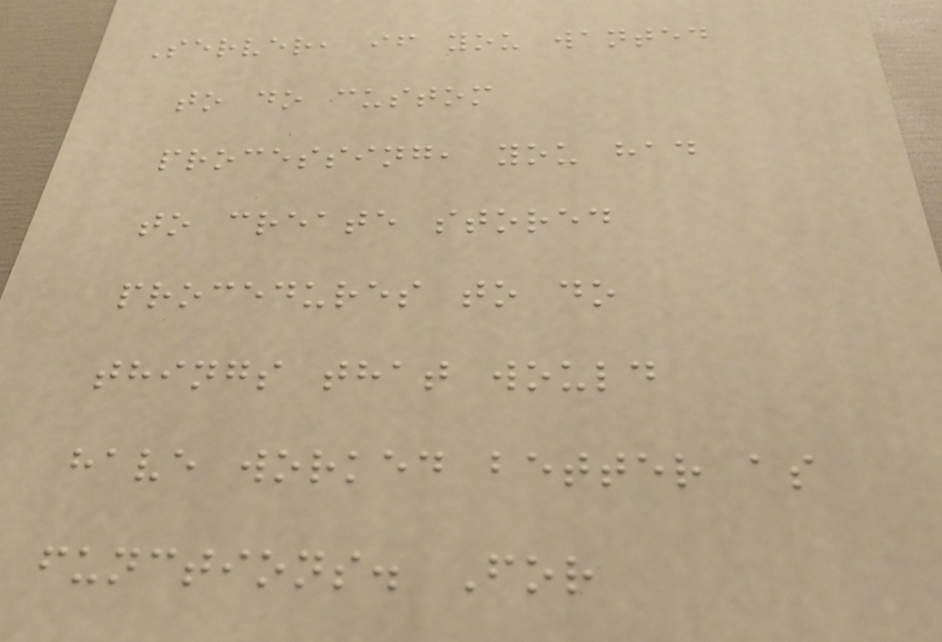Server, if you wanted
to do custom
processing, you had
to create stored
procedures to do
things that would
have worked better as
functions. For
